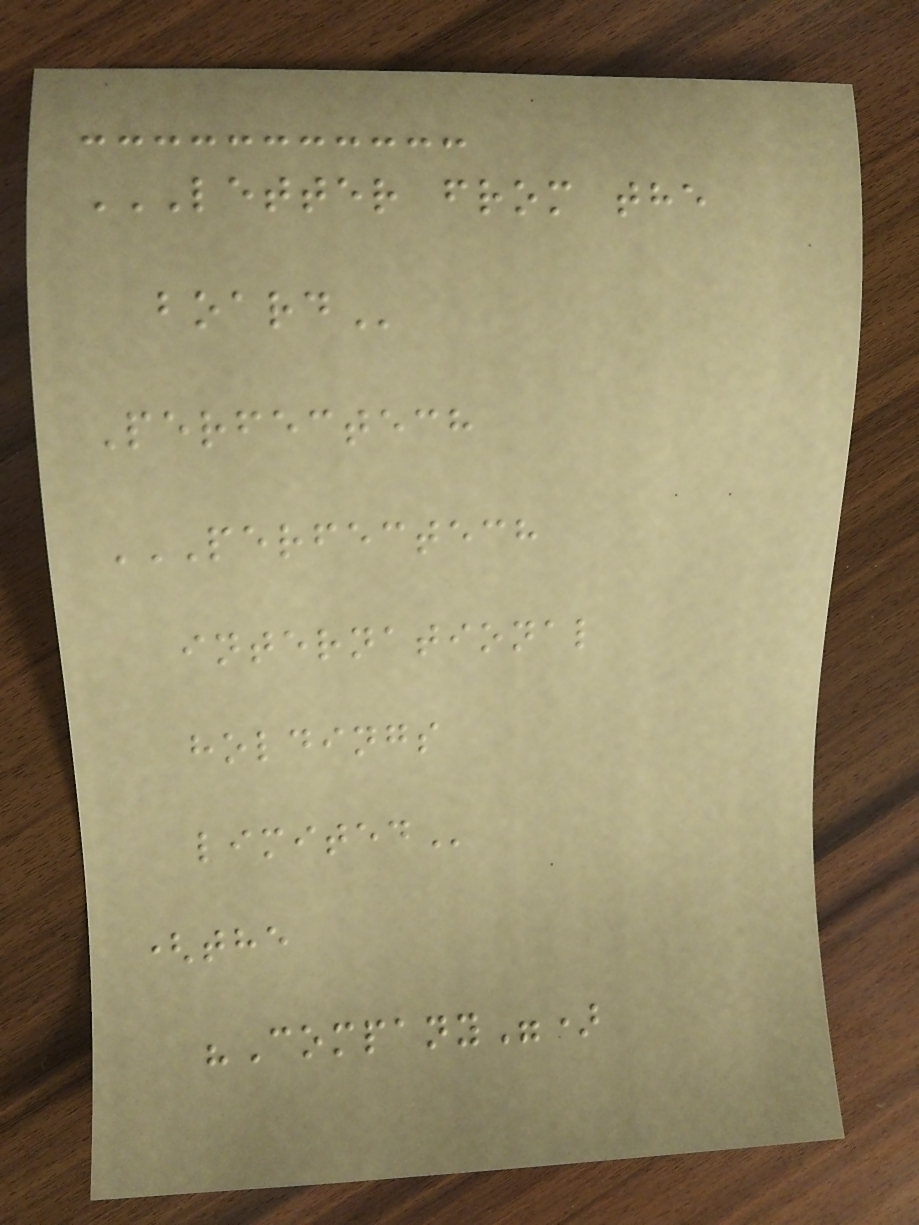LETTER FROM THE
BOARD
Perfectech
PERFECTECH
INTERNATIONAL
HOLDINGS
LIMITED
(the
"Company")
